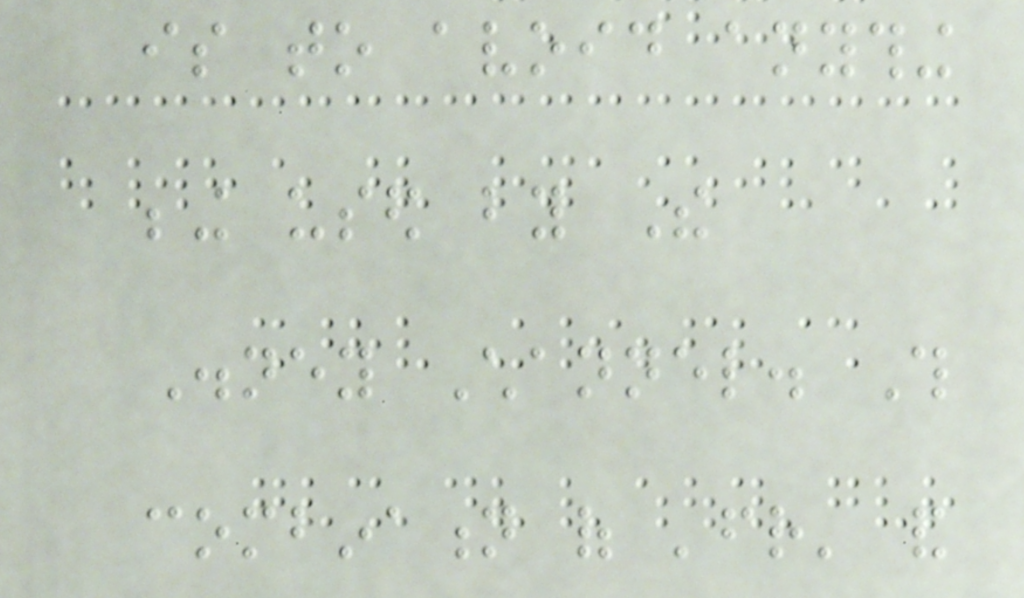is to avoid anything
being used by The
Disney Channel. This
combination of 'friend' and
